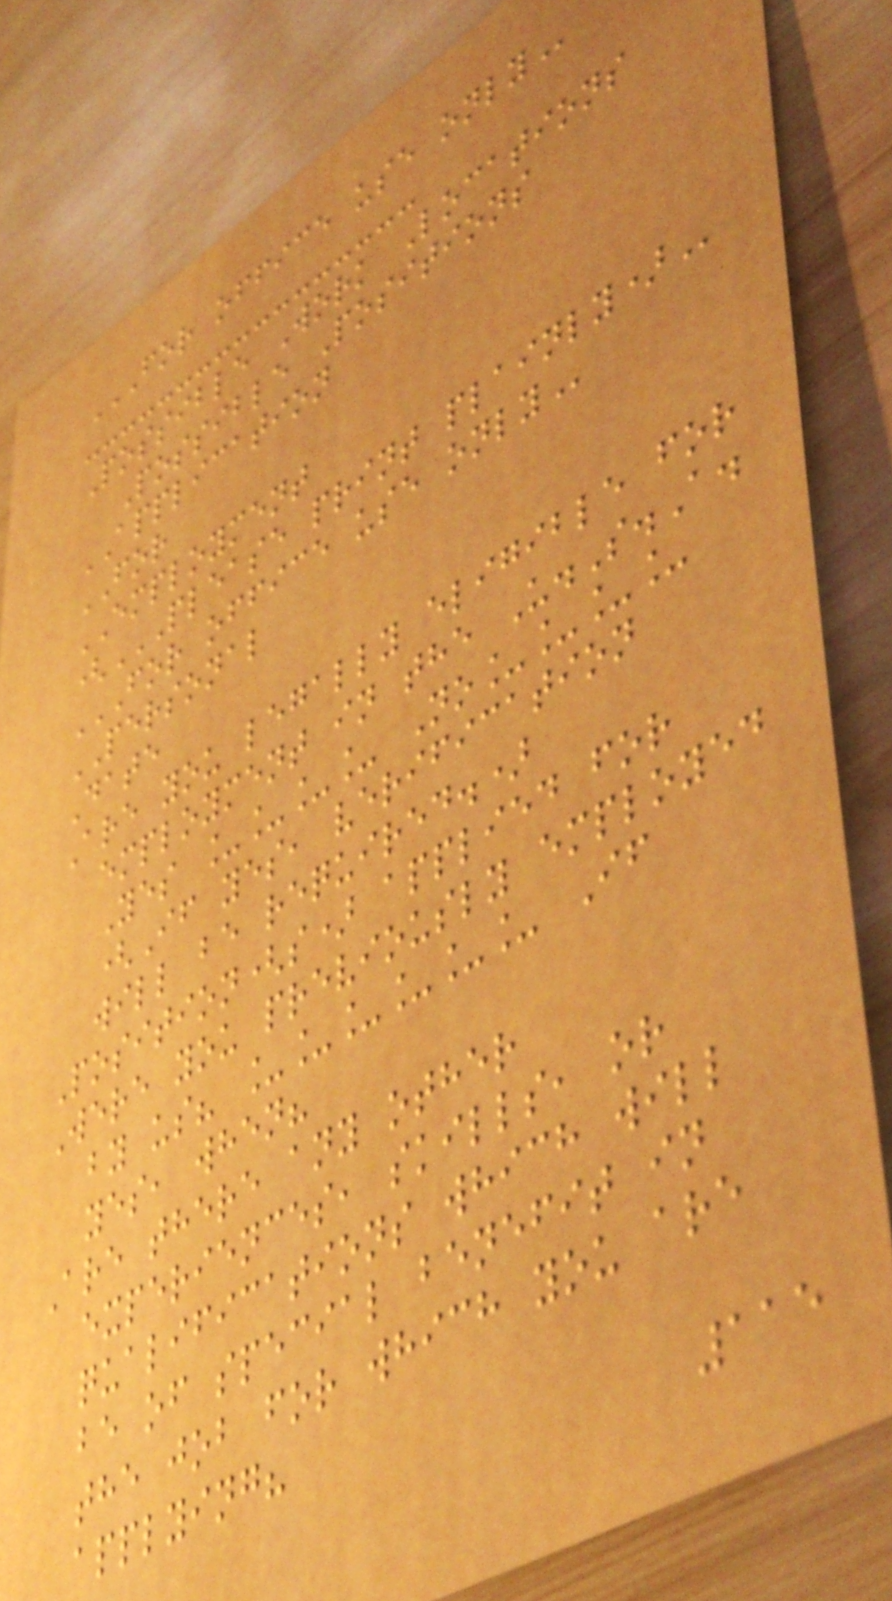FOR OFFICE USE ONLY
Possible Work Locations
Possible Positions
APPLICATION
FOR
EMPLOYMENT
(PLEASE PRINT PLAINLY)
FOR OFFICE USE ONLY
PERSONAL
Date
Are you legally eligible for
employment in the U.S.A.
Yes ____ No____
(If yes, verification
will be required.)
Position(s) applied for
Were you previously employed
by us? ______ If
yes, when?
Are there any other
experiences, skills, or
qualifications which will
be of special benefit in
the job for which you are
applying?
115
